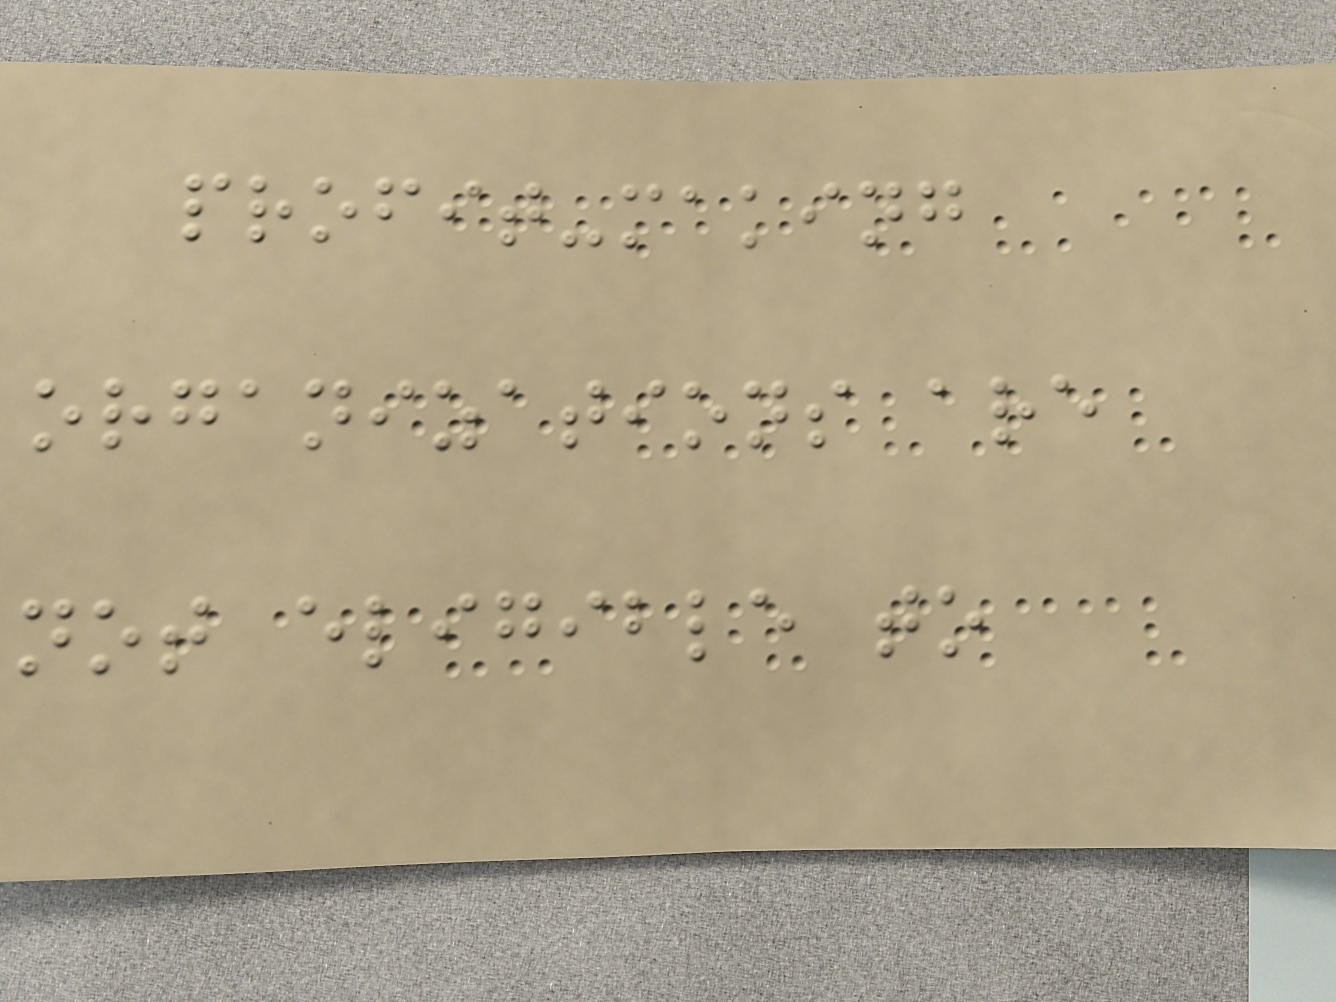profit-making
organizations are
not eligible to
